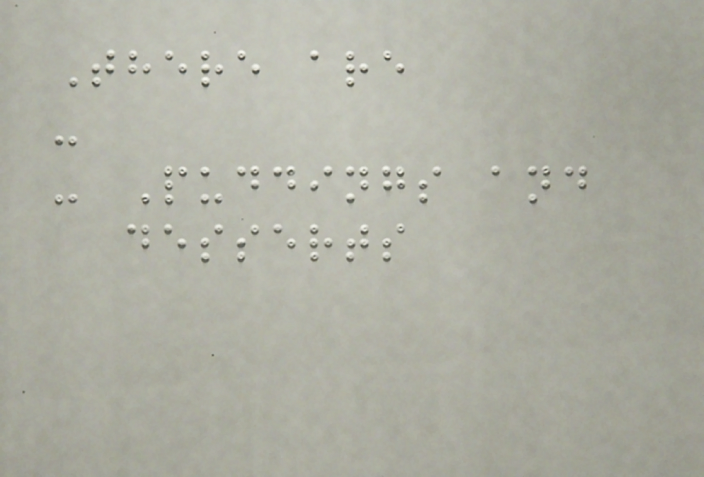There are
-
- Puddings and
desserts
